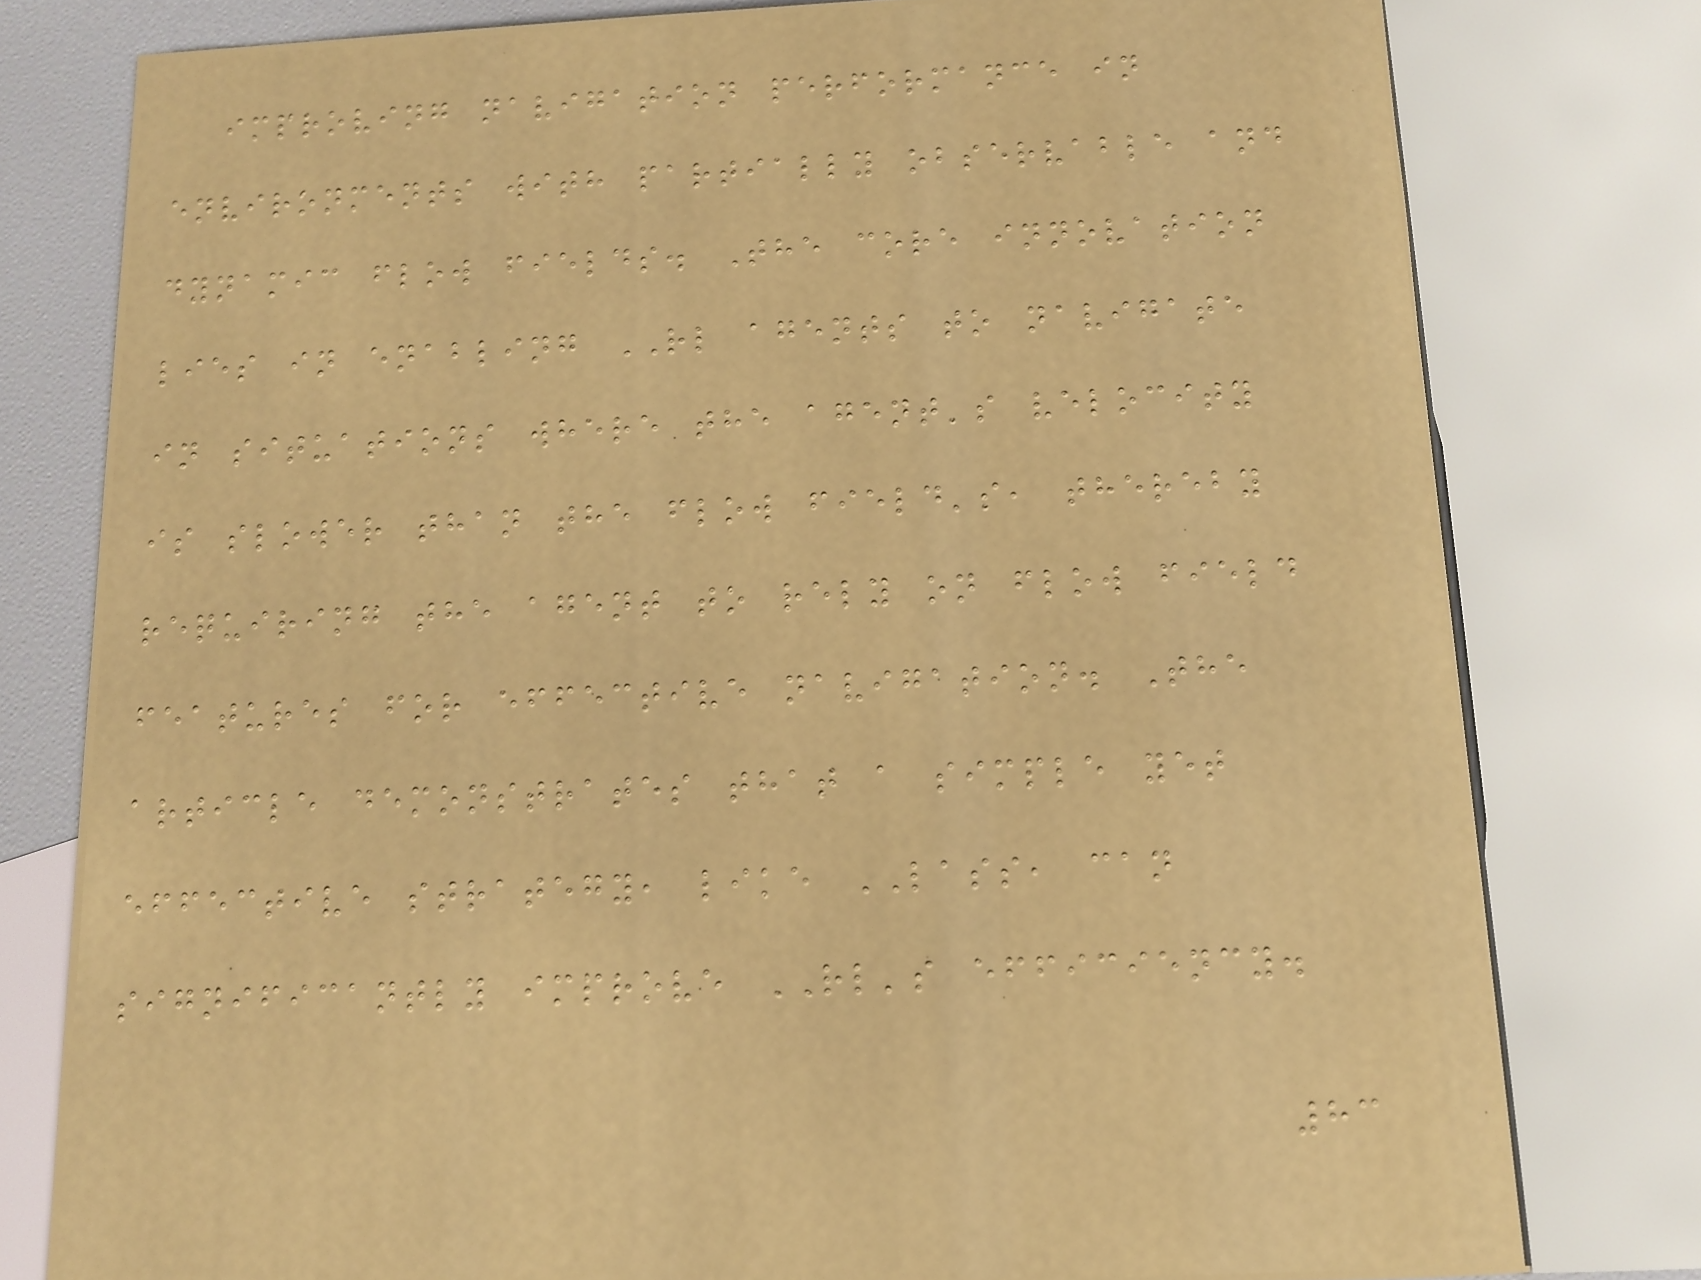improving navigation performance in
environments with partially observable and
dynamic flow fields. The core innovation
lies in enabling RL agents to navigate
in situations where the agent's velocity
is slower than the flow field's, thereby
requiring the agent to rely on flow field
features for effective navigation. The
article demonstrates that a simple yet
effective strategy, like LASS, can
significantly improve RL's efficiency.
83
